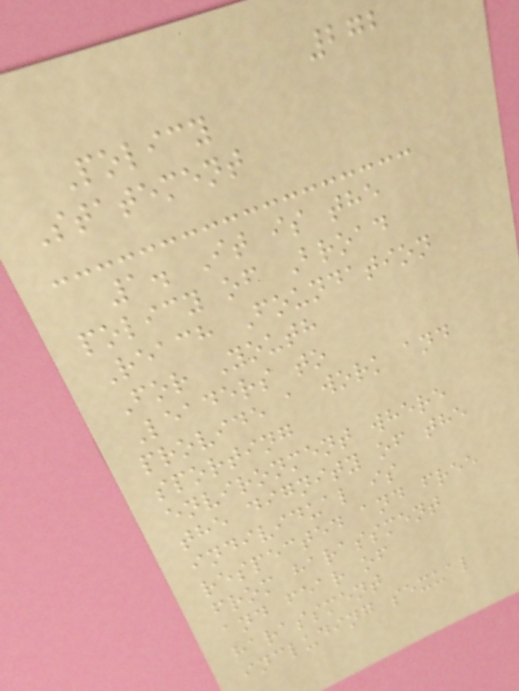272
Policy
Statement
1. It is the
policy of Broad
Reach Foundation
For Youth
Leaders to
provide a work and
sporting
environment where
the dignity of the
individual is
respected and free
from harassment
and fear of
harassment
including sexual
